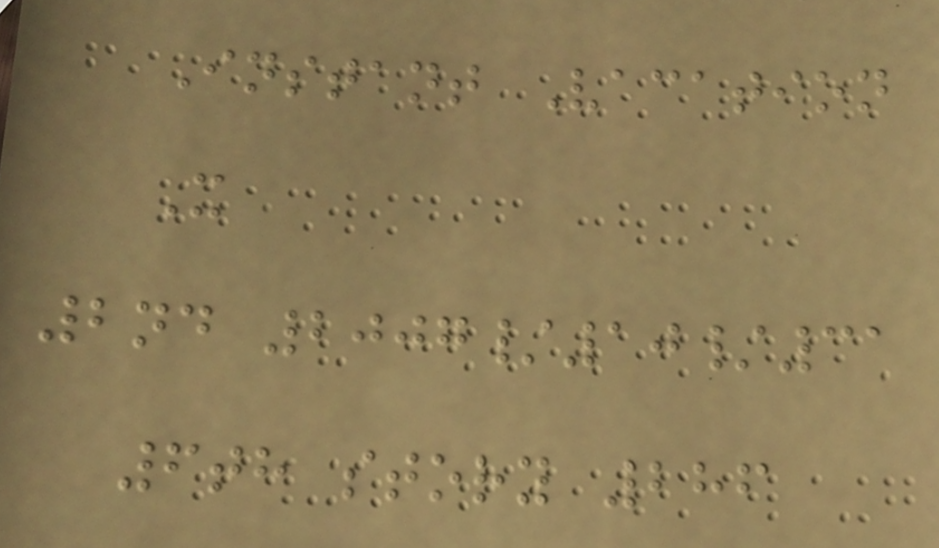Instant Vacation
X
2nd 2007/10/31
6th story 286
